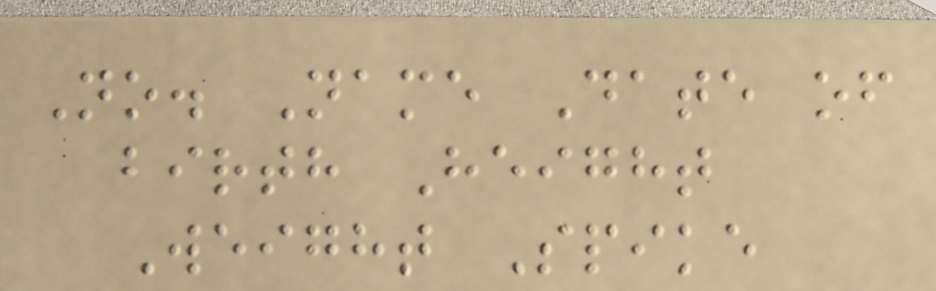No. Name Date of
birth Height
Weight Spike
